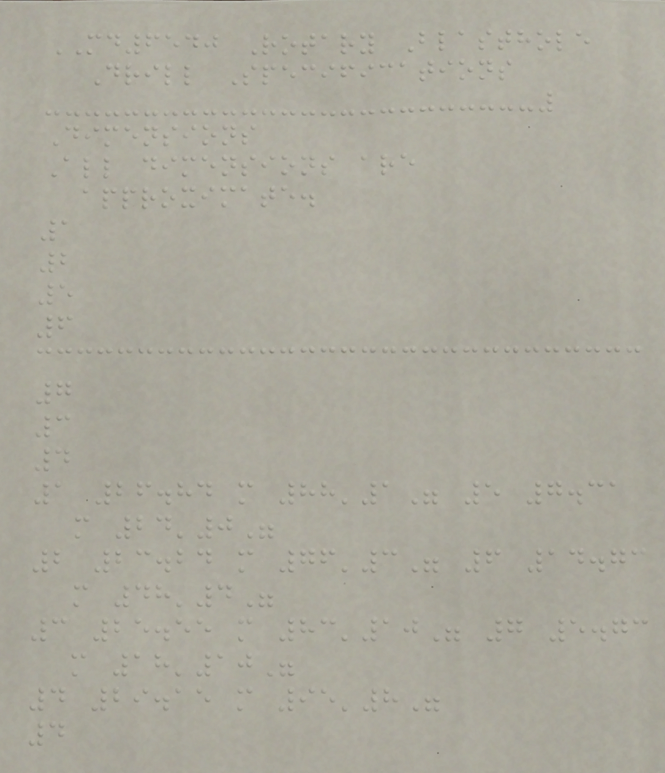MD6540 Rotary Blasthole
Drill Specifications
Dimensions
All dimensions are
approximate.
1
2
5
6
7
3
4
1 26.84 m 88'1" 5 7.31
m 24'0"
2 23.24 m 76'3" 6 14.73
m 48'4"
3 25.55 m 83'10" 7 5.73
m 18'10"
4 29.15 m 95'8"
4
